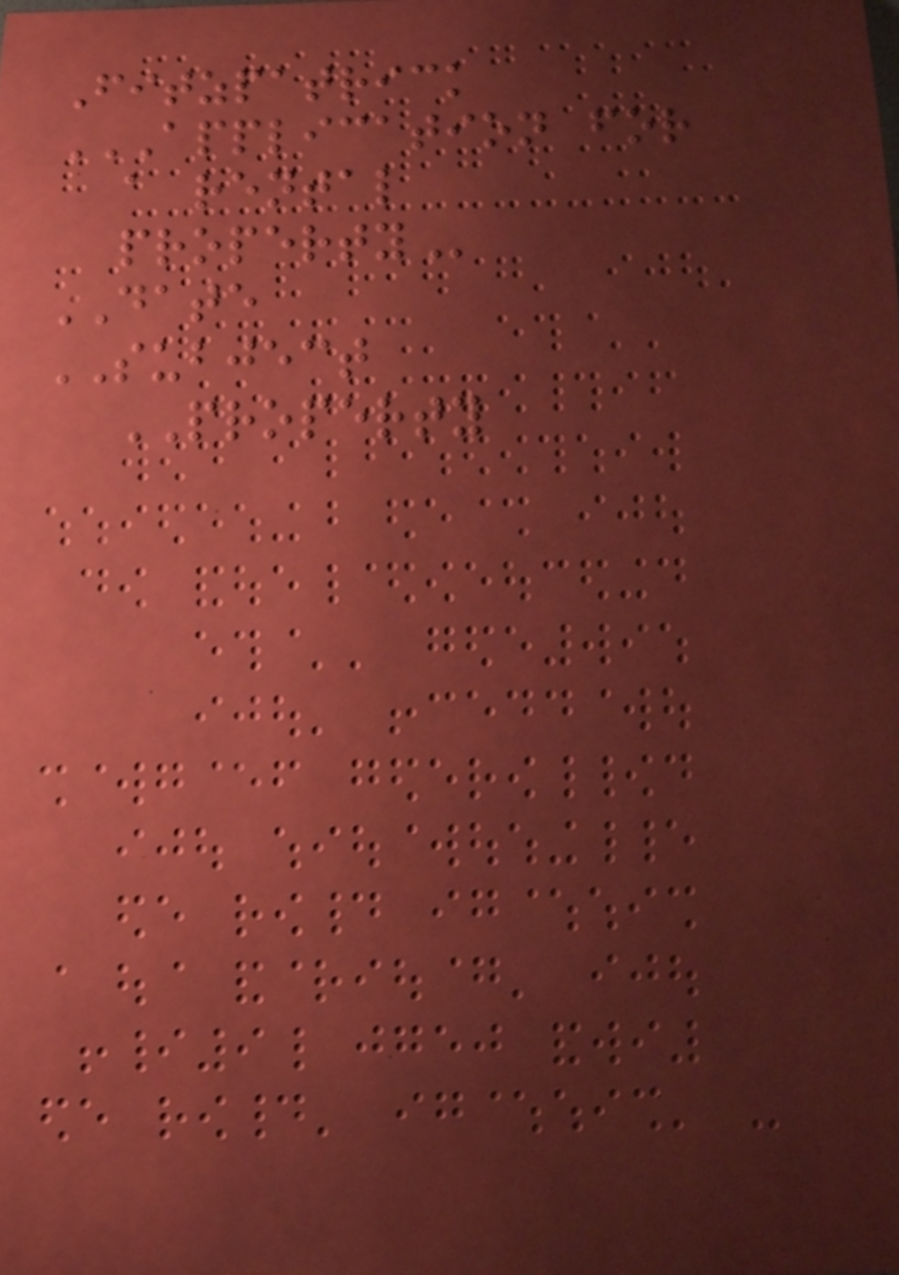Fitzpatrick
APPLICATION FOR
A RENTAL
PROPERTY
DATE
SUBJECT
PROPERTY
